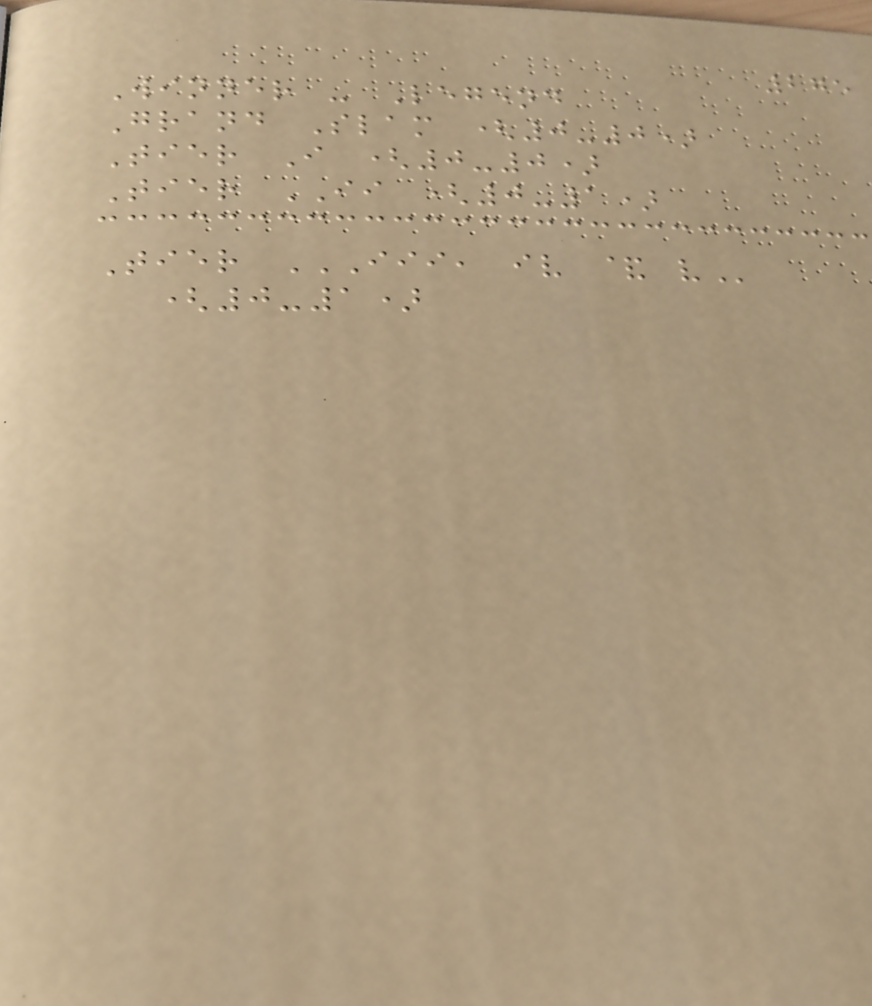275
Winner - Legend
Grand Slam (0-0)
Tier I (0-0)
Tier II (0-1)
Tier III, IV & V
(0-1)
